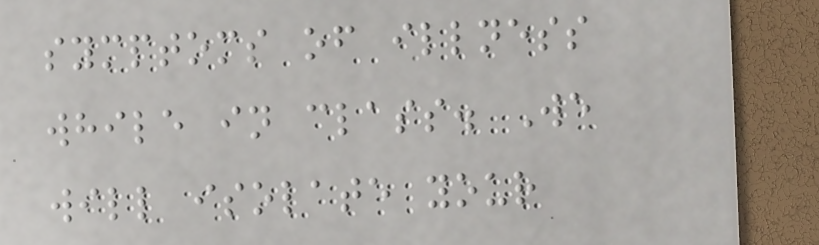symptoms of illness
while in class. We
will isolate your
